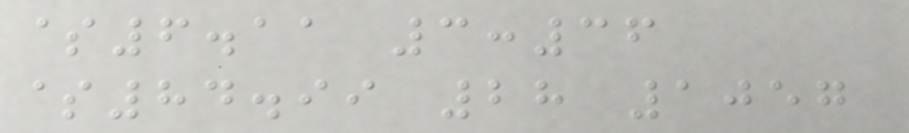$6.11 3:36
$84.99 28 1057
